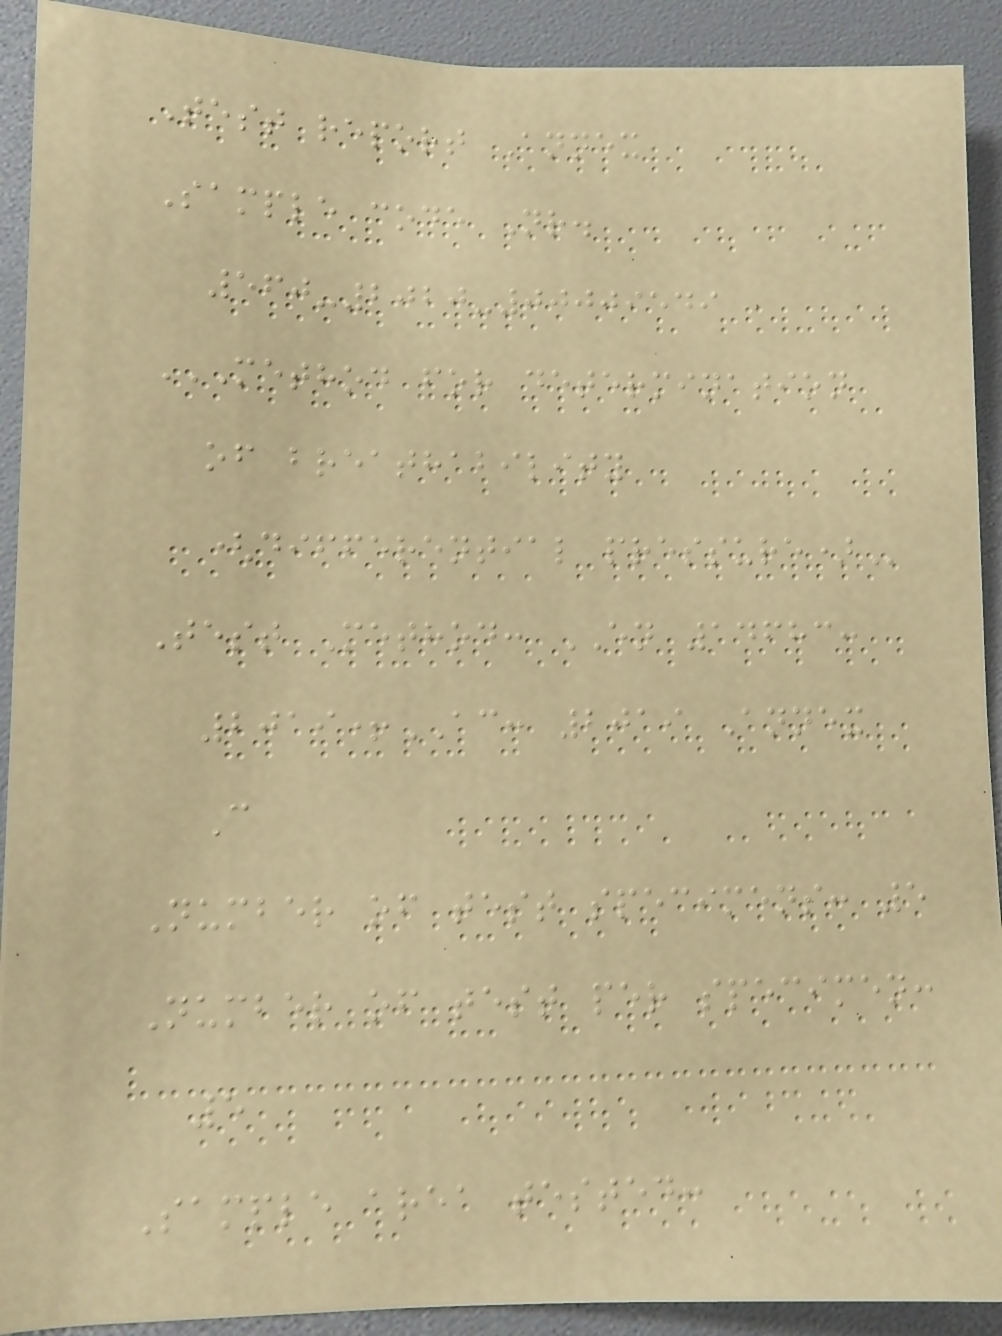Test report Annex
Sample code Nr.
560-2020-00009549
METHOD FOR DETERMINATION
OF BREATHABILITY
(DIFFERENTIAL PRESSURE)
Test Method: EN 14683:
2019+AC: 2019 Annex
C
Number of test specimens: 5
Number of test per specimen:
5
Sample area tested:
